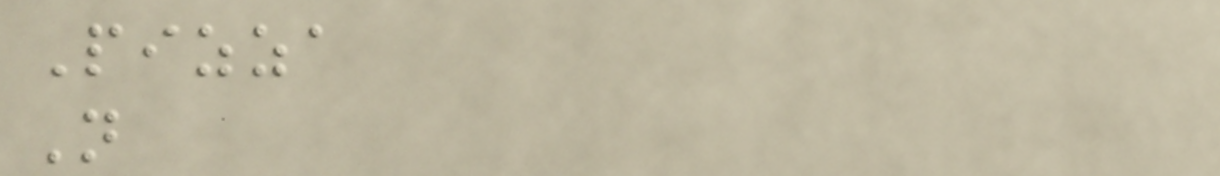Pizza
N
